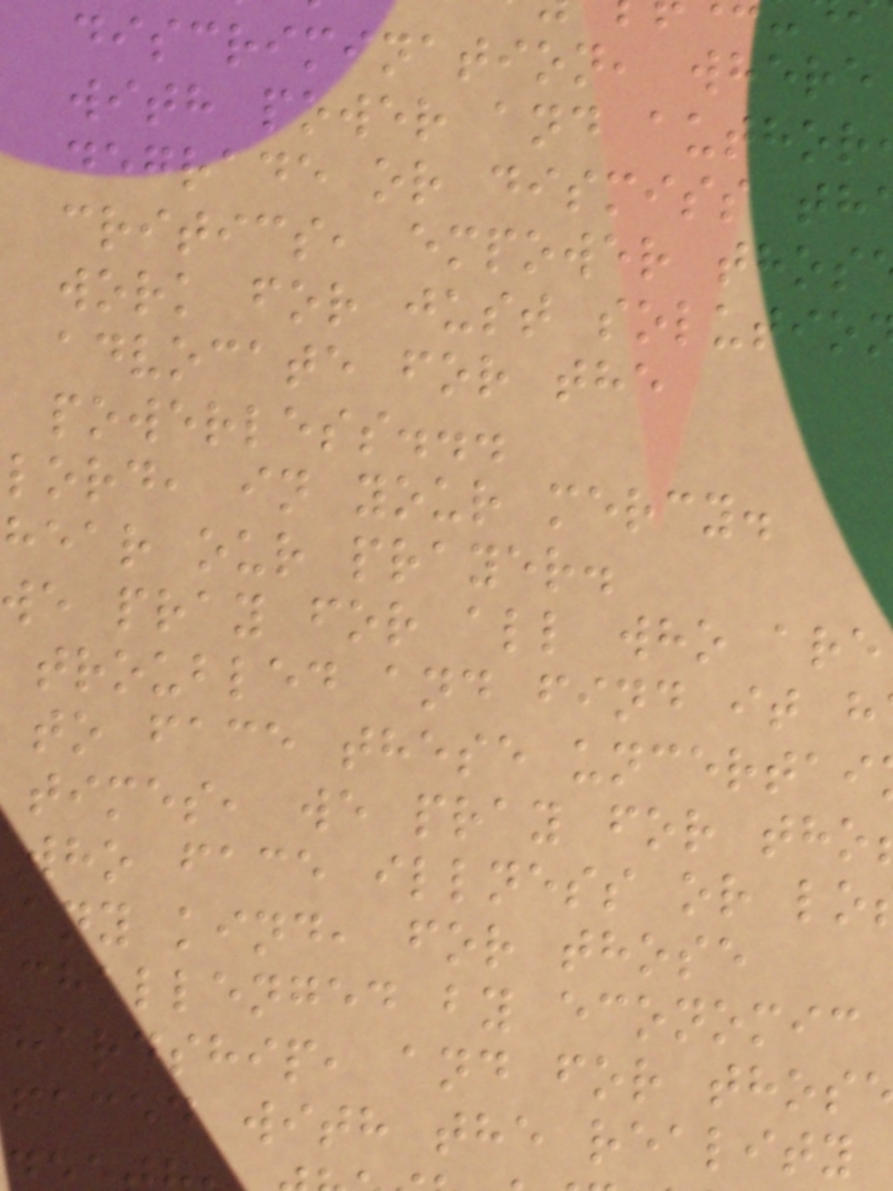discrimination, where
with power and author
degrade or dismiss th
critics, empower thos
work for just solutio
advocate for the
powerless...
lord, in your mercy.
hear our prayer.
we pray for all who are
troubled and find it h
to face these uncertai
times, we pray for tho
who face illness or lo
any kind, for those
challenged by economic
hardship, and for thos
faced with the reality
